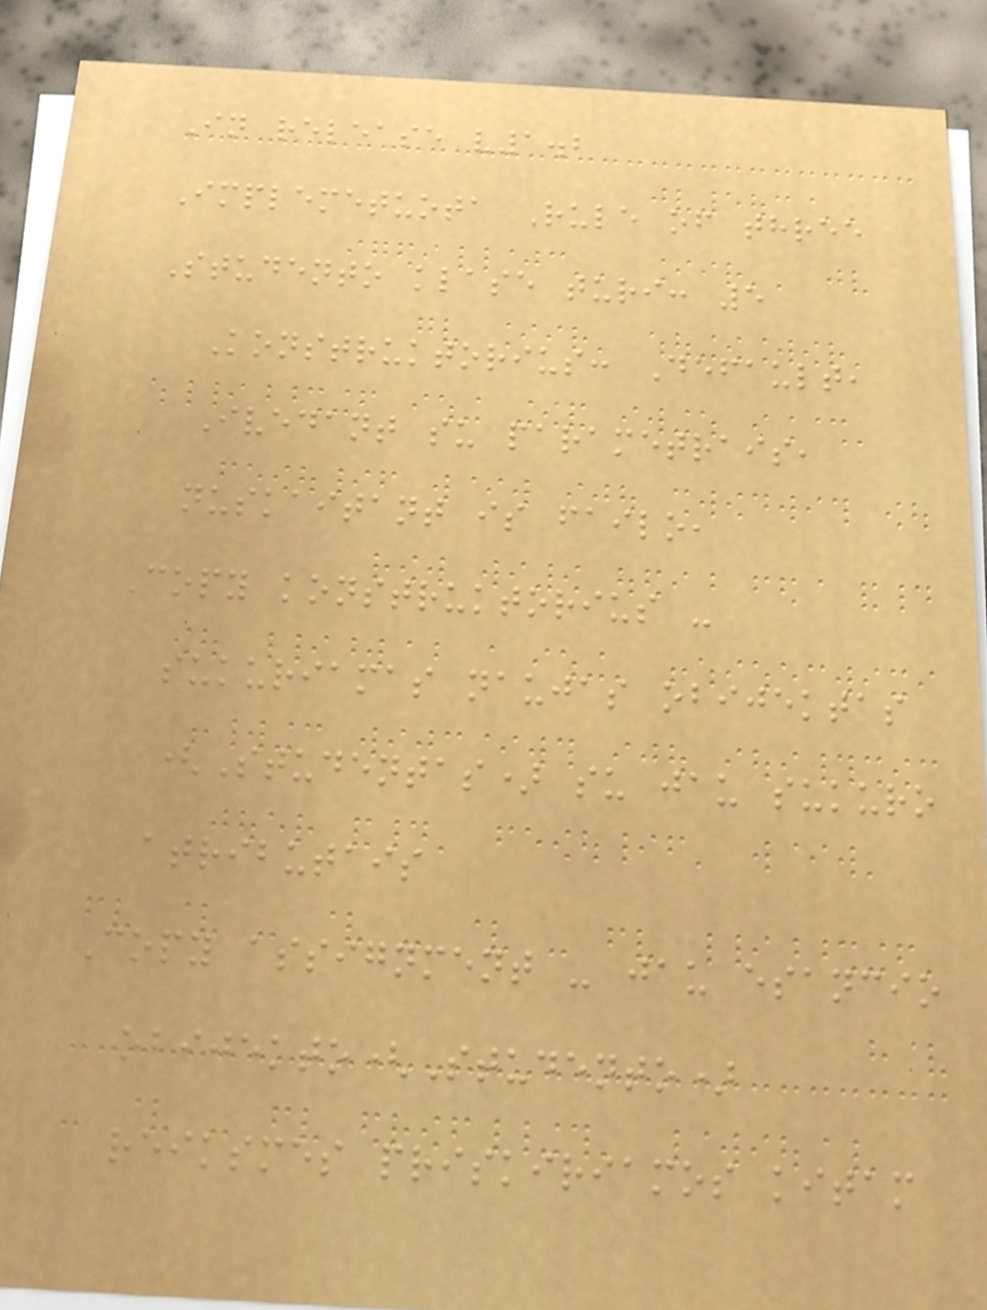In release v1.2
Implemetuota Rule of three
Studento klase turi: 5
Konstruktorius: Default,
Ivedant su parametrais,
nuskaitant is failo,
Copy konstruktorius -
sukuriamas naujas obijektas
(Studentas) su jau sukuro
atributais
Copy assignment - jau esancio
obijekto(Studento)
reiksmes priskiriamos kitam
